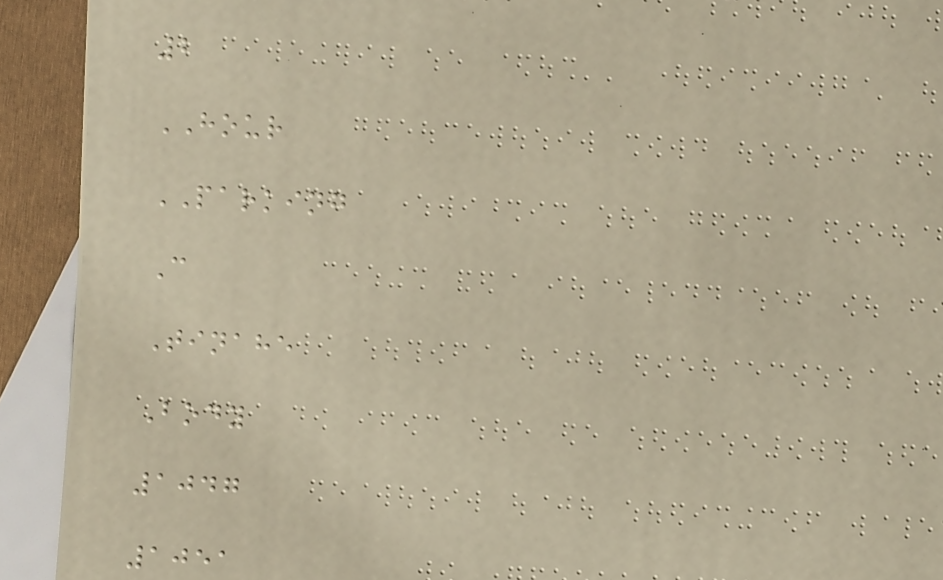2
HOUR
PARKING
C
Tinahe
Body
1047
1051
